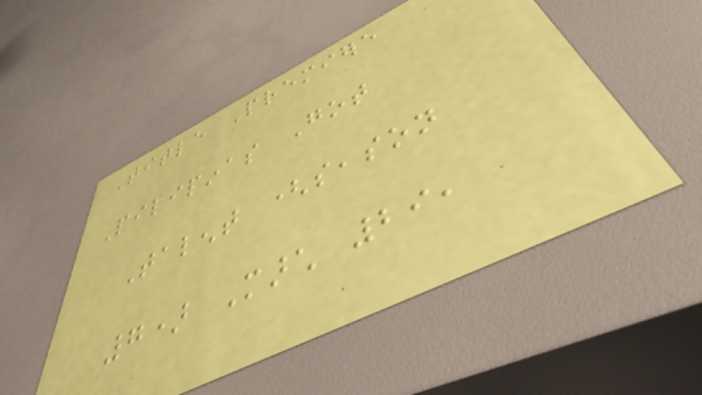Title Premiere
Pilipinas Got
Talent (season
7) March 29,
